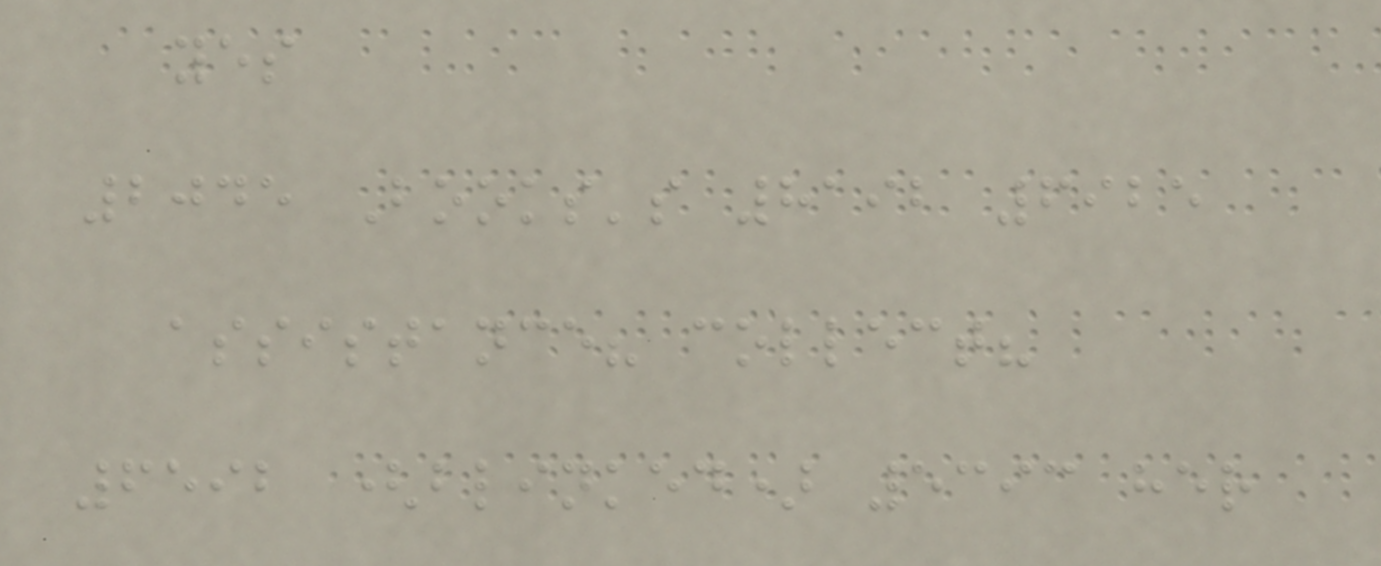yes
2045 Books's 8192 6925
assistance? collect?
6592 (blinked) 5393 her
